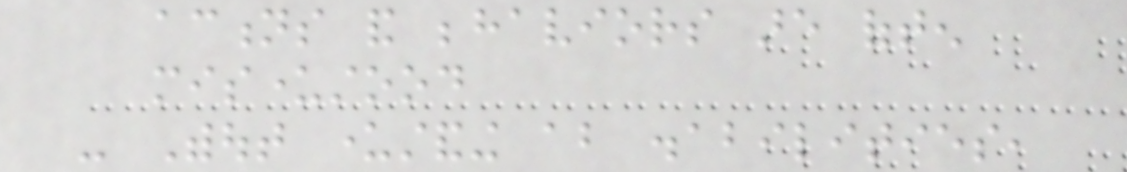actions and behaviors are often
misunderstood
- Without understanding about disabilities,
